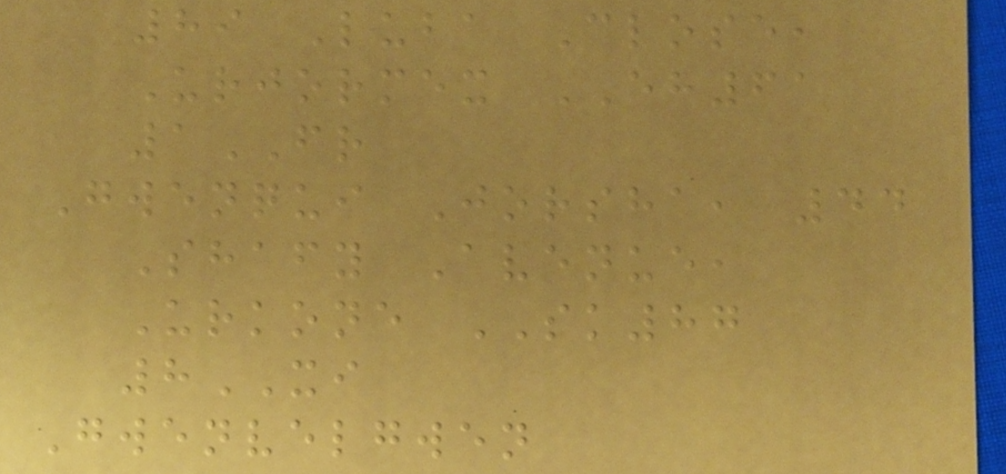89 Luba Close,
Urjormex EH61
1FR
Gwenqui Jorsha, 44
Shafy Avenue,
Urkone SK87
8XI
Gwenvelgwen
